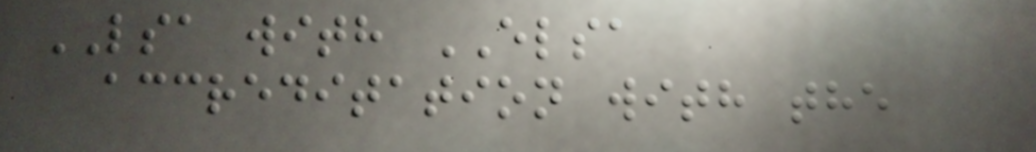LSA with ELSA
accreditation with the
